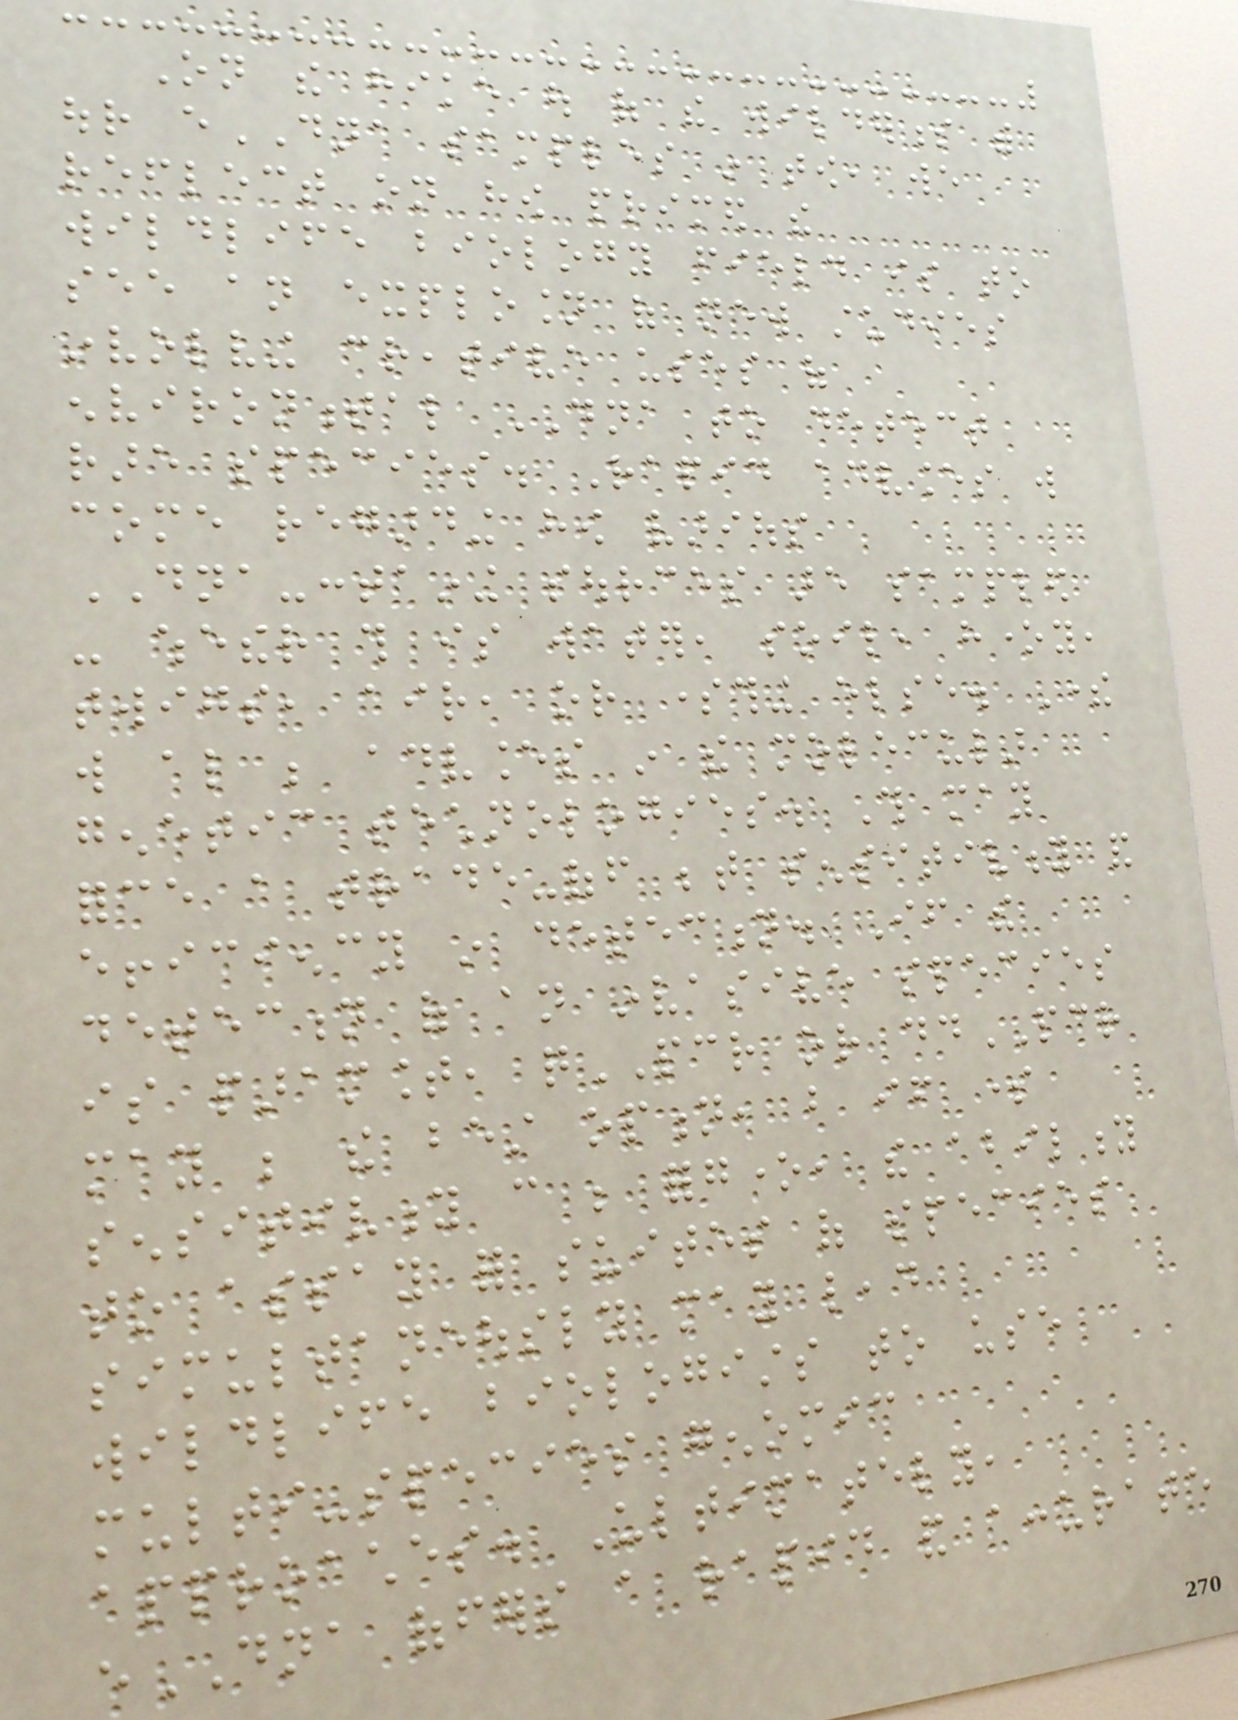On the hike out of the wilderness with
our eDNA samples in tow, we
reflect on how primed the
wildlife biology field is to
see an explosion of new studies
involving creative uses of
environmental DNA to detect
rare species. Rapid advances will
come regarding how various
DNA-containing sources are sampled
- whether this is water, soil, honey,
twigs, air, or something else. There
will also be advances in the molecular
genetic technologies. This may
force a trade-off between sensitivity and
efficiency in detection. If the
detection of an invasive species
is paramount, qPCR or ddPCR
may be the best option, but if some
sensitivity can be forgone, the ability
to assay for suites of species
simultaneously may lead
wildlife biologists to use
multi-species genomic
approaches. Ultimately,
eDNA offers a rapid and accurate
